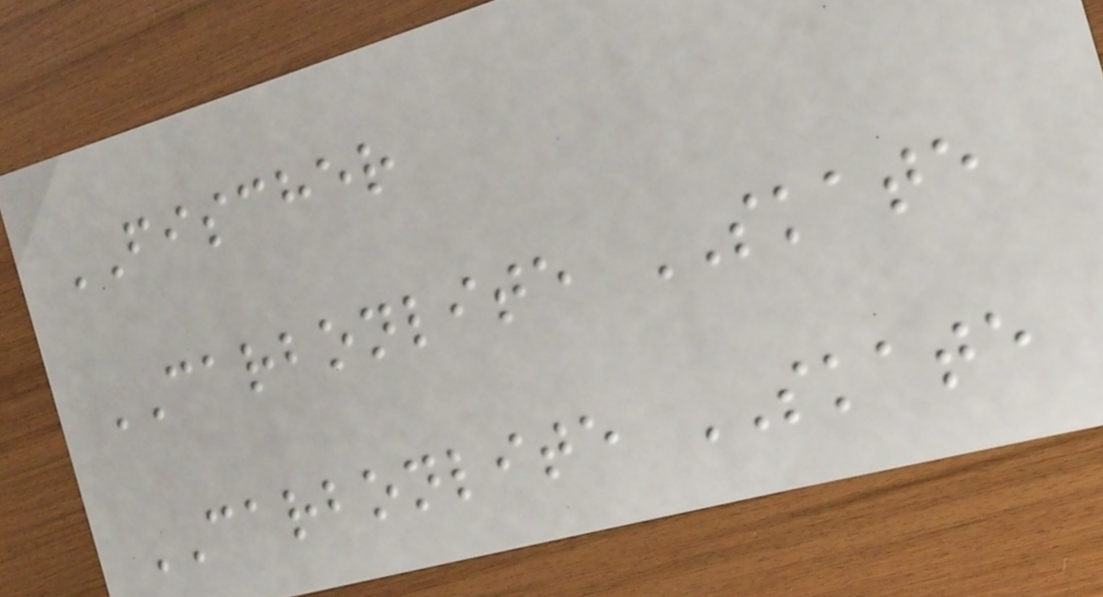FISCHER
CARBONLITE SKATE
CARBONLITE SKATE
